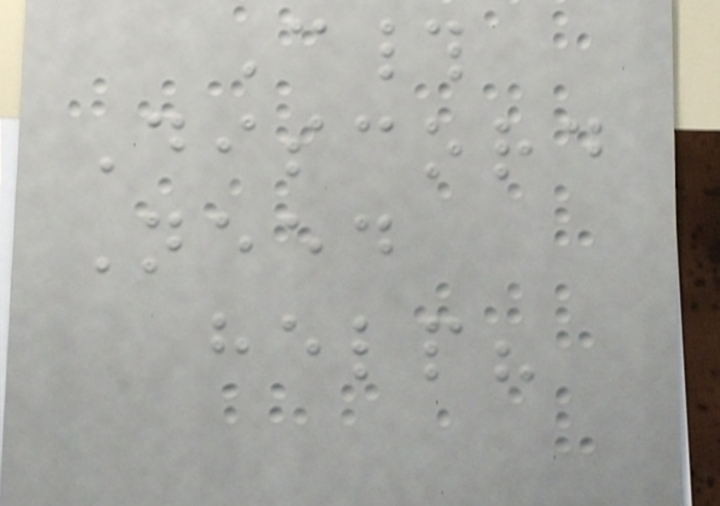C#
Discord
Need
help?
